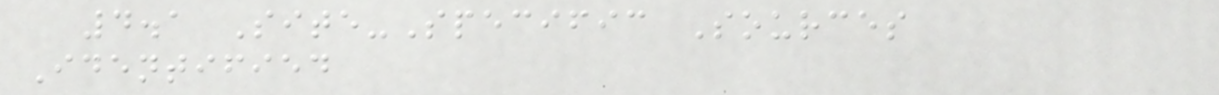4.1 Site-Specific Sources
Identified
